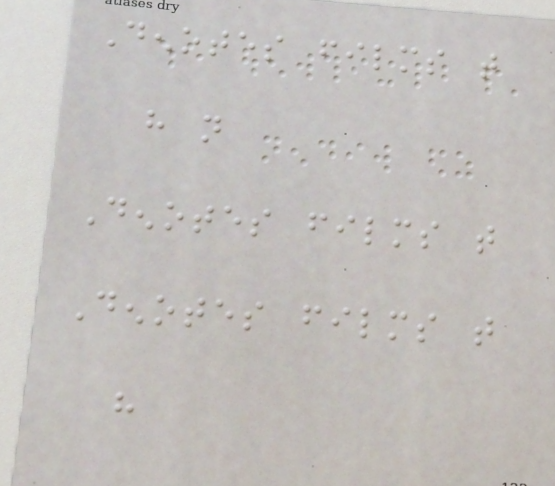Denotes films that
have not
Denotes films that
Denotes films that
have
